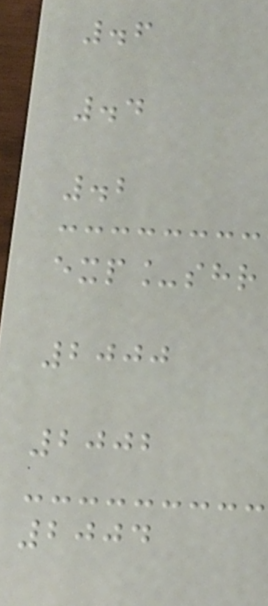.6
.4
.2
exp_shr
2000
2002
2004
